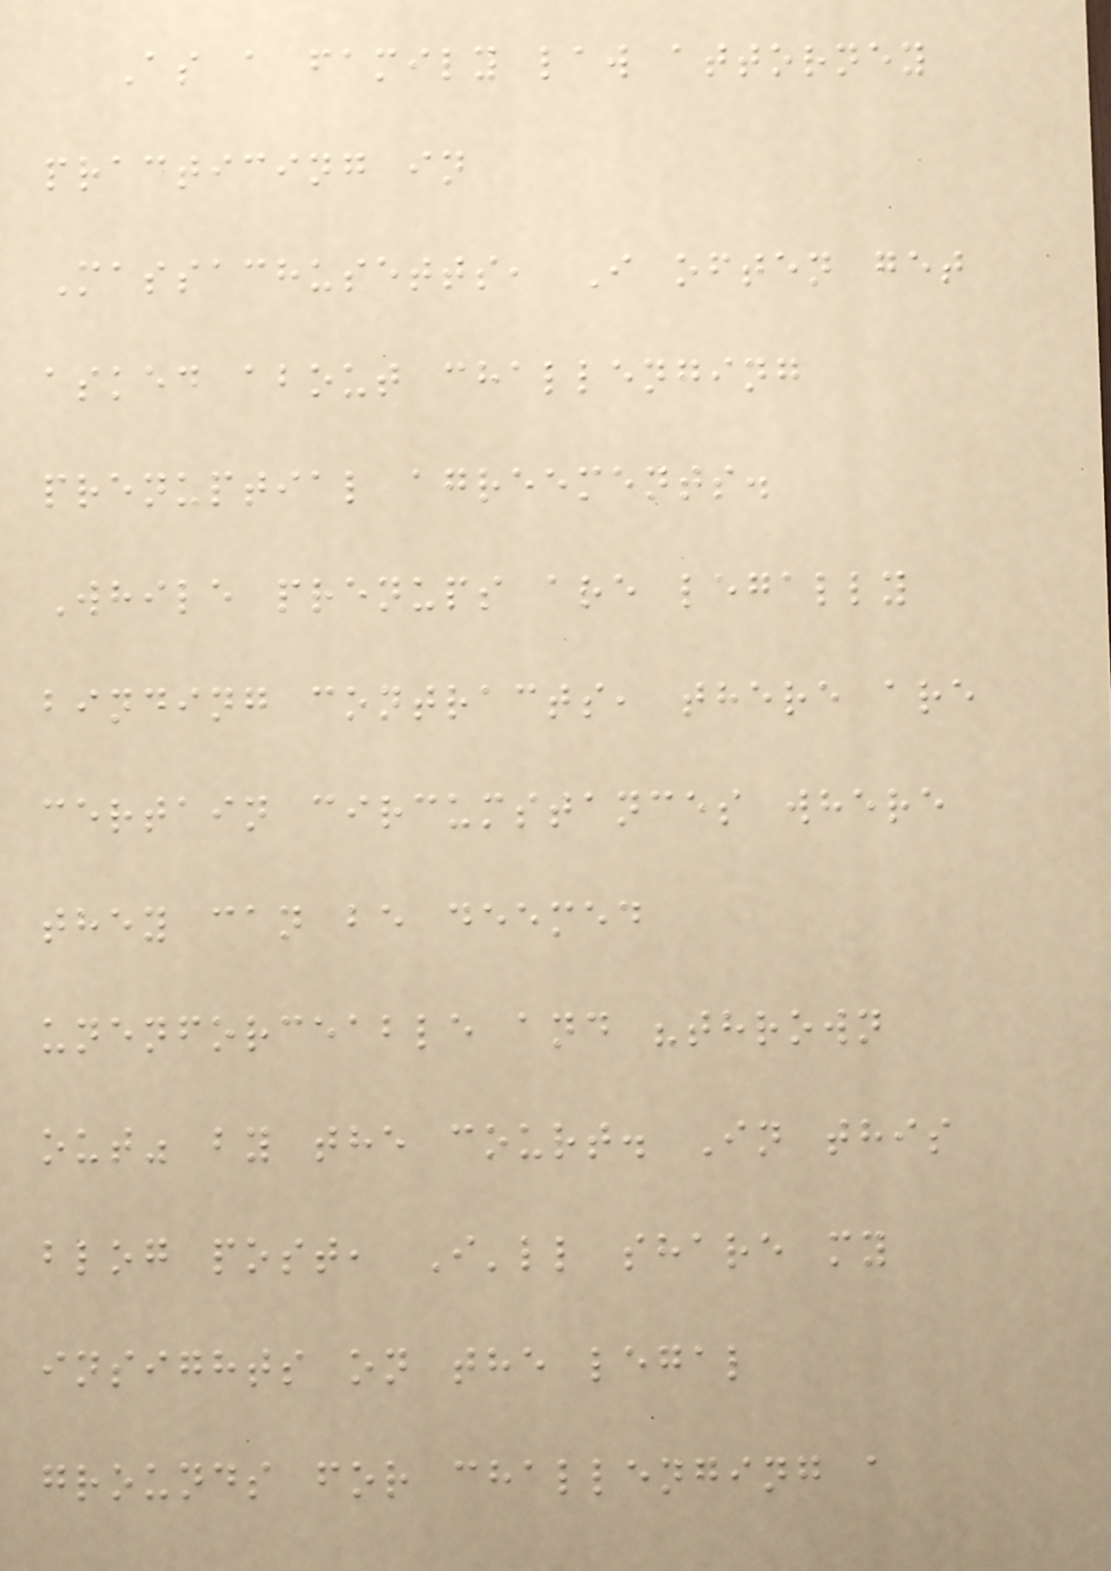As a family law attorney
practicing in
Massachusetts, I often get
asked about challenging
prenuptial agreements.
While prenups are legally
binding contracts, there are
certain circumstances where
they can be deemed
unenforceable and "thrown
out" by the court. In this
blog post, I'll share my
insights on the legal
grounds for challenging a
